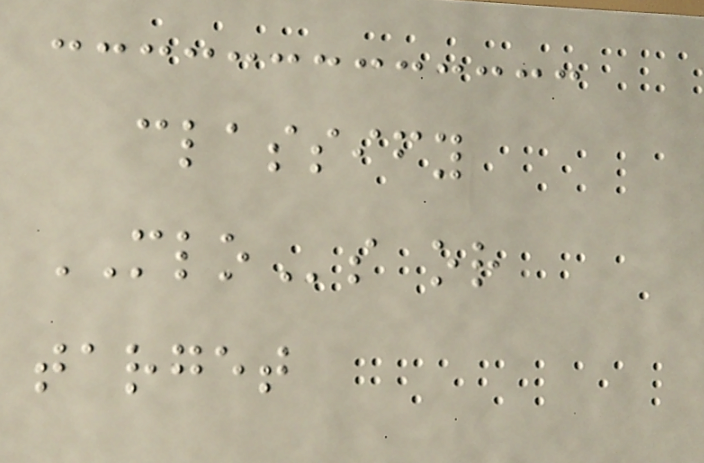classify
MLOs or
target
